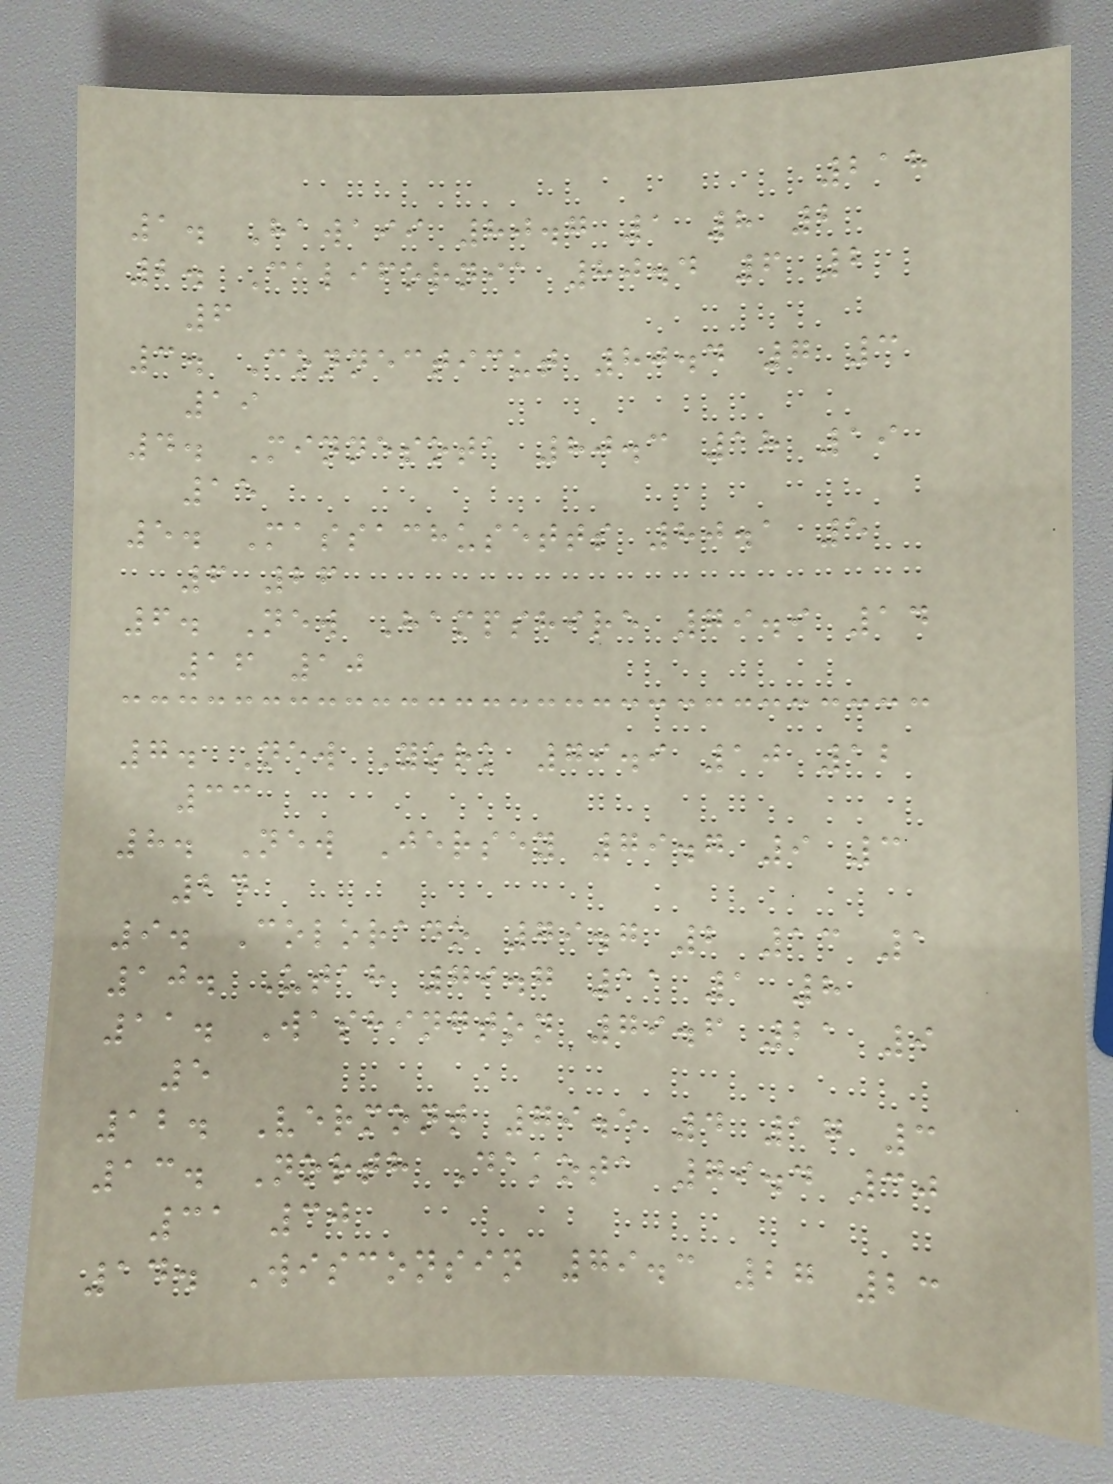218
1. Hawaii 80.7 1 8 2
2. California 80.4 6 2
6
3. Connecticut 80.4 7 3
19
4. Minnesota 80.3 18 19
15
5. Massachusetts 80.1 5
6 26
6. New Hampshire 79.9 14
16 10
7. New York 79.9 10 12
33
8. New Jersey 79.7 9 3
24
9. Colorado 79.7 2 13 1
10. Utah 79.7 11 1 8
11. Washington 79.6 21 9
5
12. Vermont 79.5 4 17 3
13. North Dakota 79.4 30
31 30
14. Wisconsin 79.3 27 23
